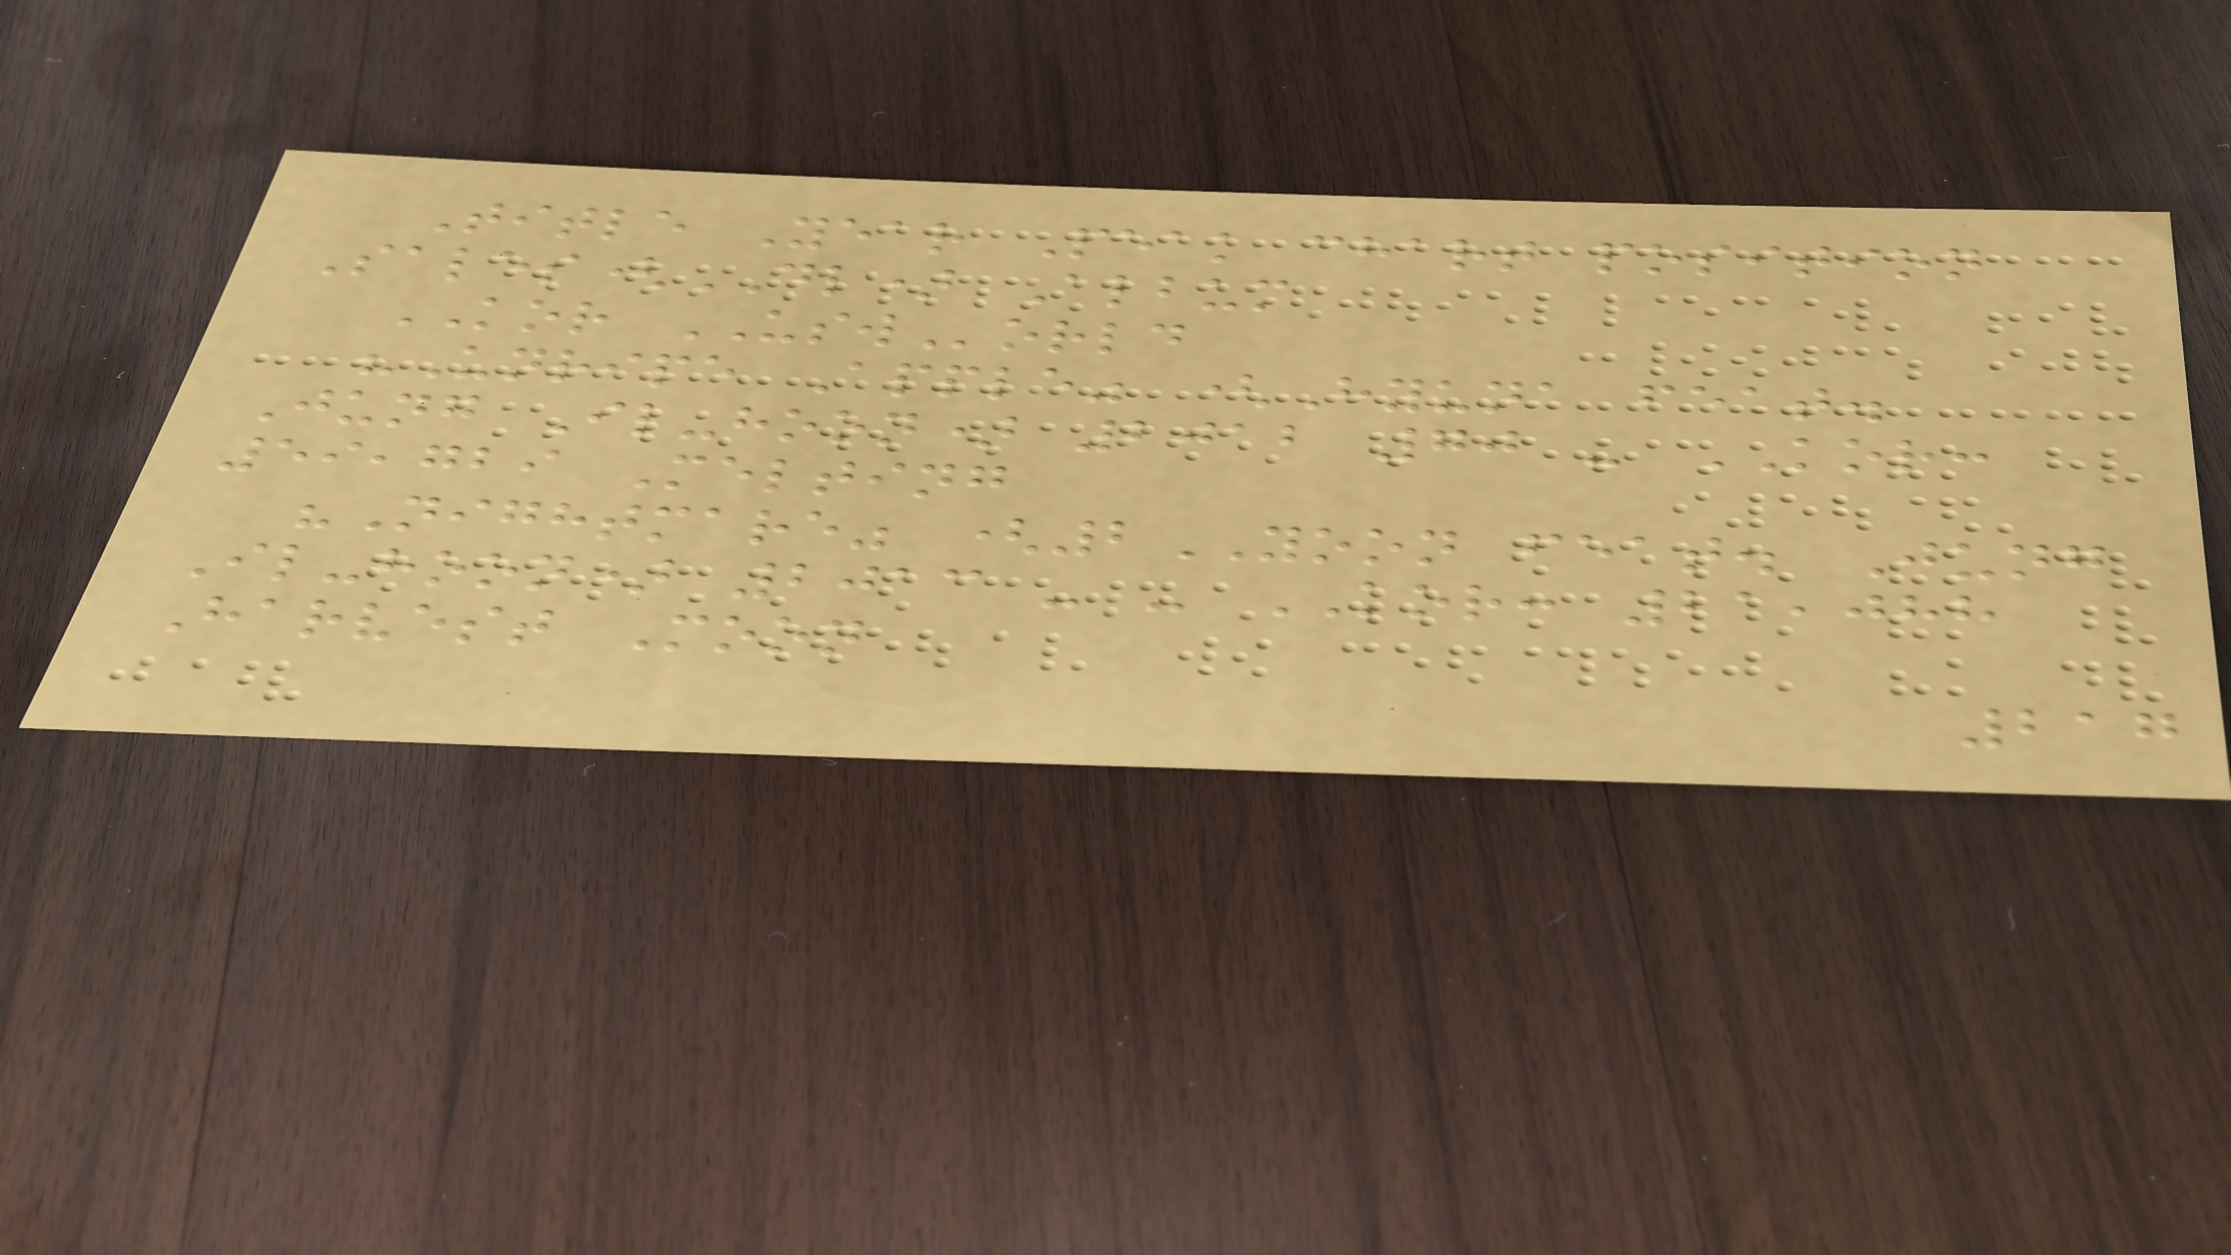Title Year Peak chart position
Sales(DL) Album
KOR USWorld
"Unripe Apple" (Hyuna feat.
Jung Il-hoon) 2012 70 - KOR:
59,729 Melting
"Nightmare" (2YOON feat. Jung
Il-hoon) 2013 - - KOR: 21,088
Harvest Moon
217
